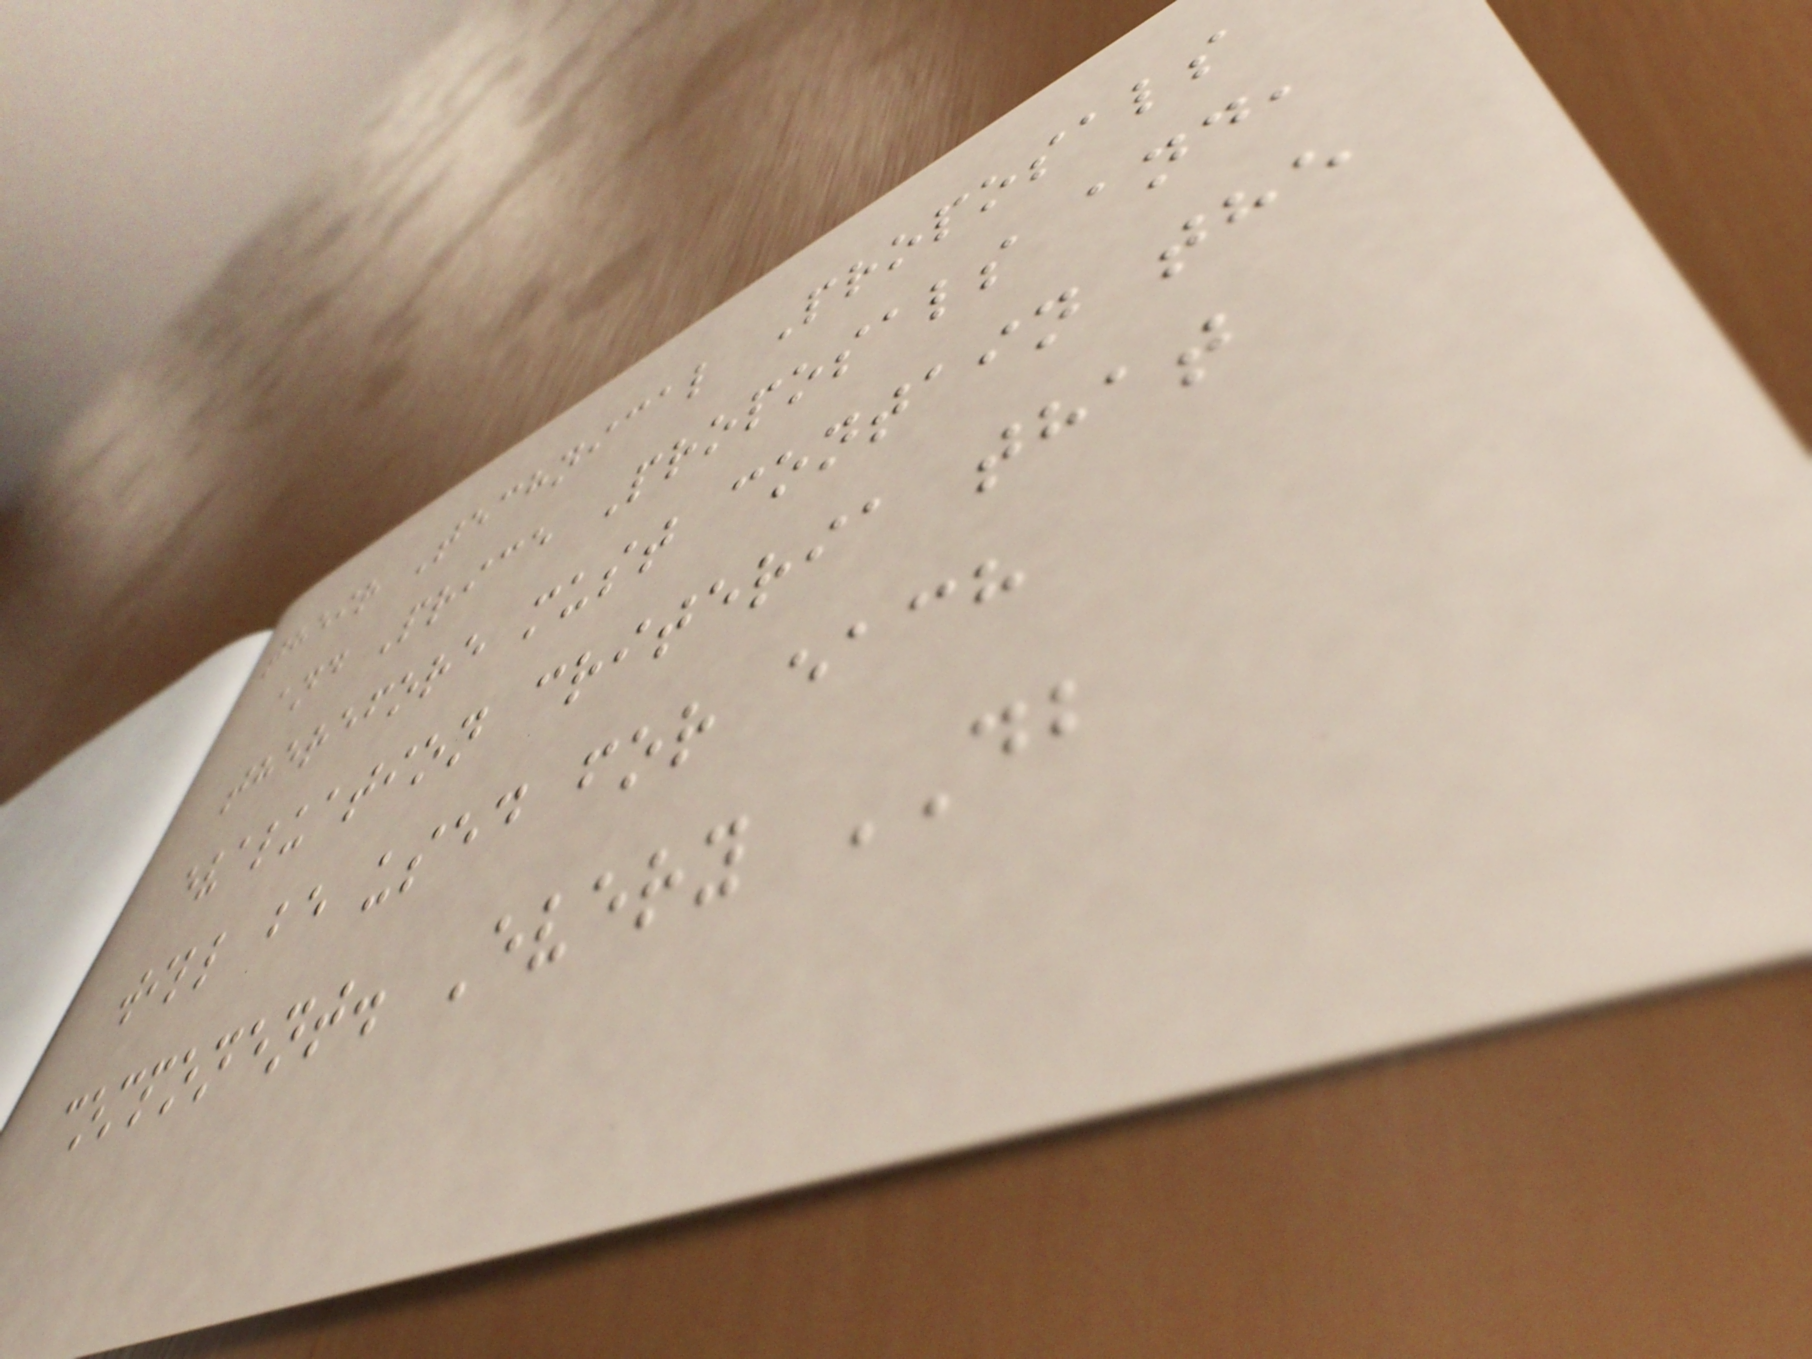their Technical Proposals
and Price Proposals and,
therefore must contain the
evaluation criteria that
will be used for each
component. Every DB
